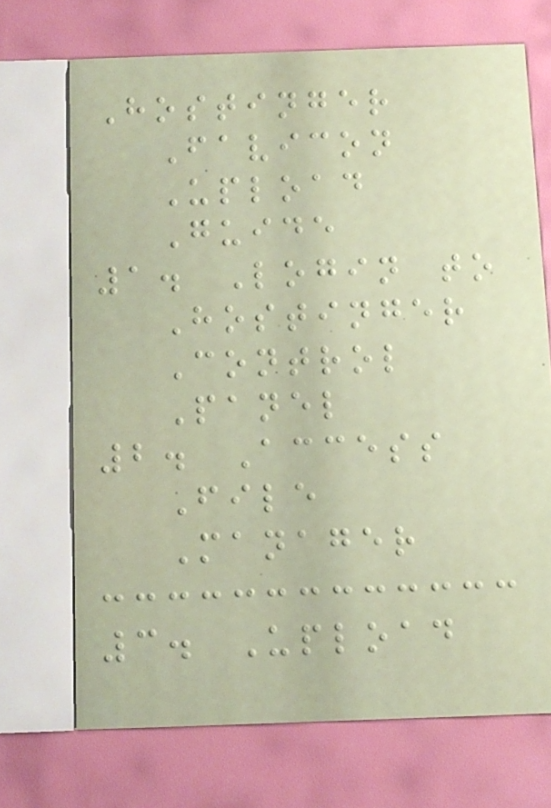Hostinger
Favicon
Upload
Guide
1. Login to
Hostinger
Control
Panel
2. Access
File
Manager
3. Upload
